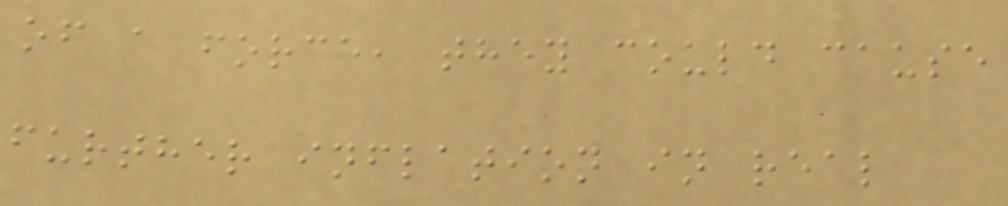of a force, they could cause
further inflation in real
